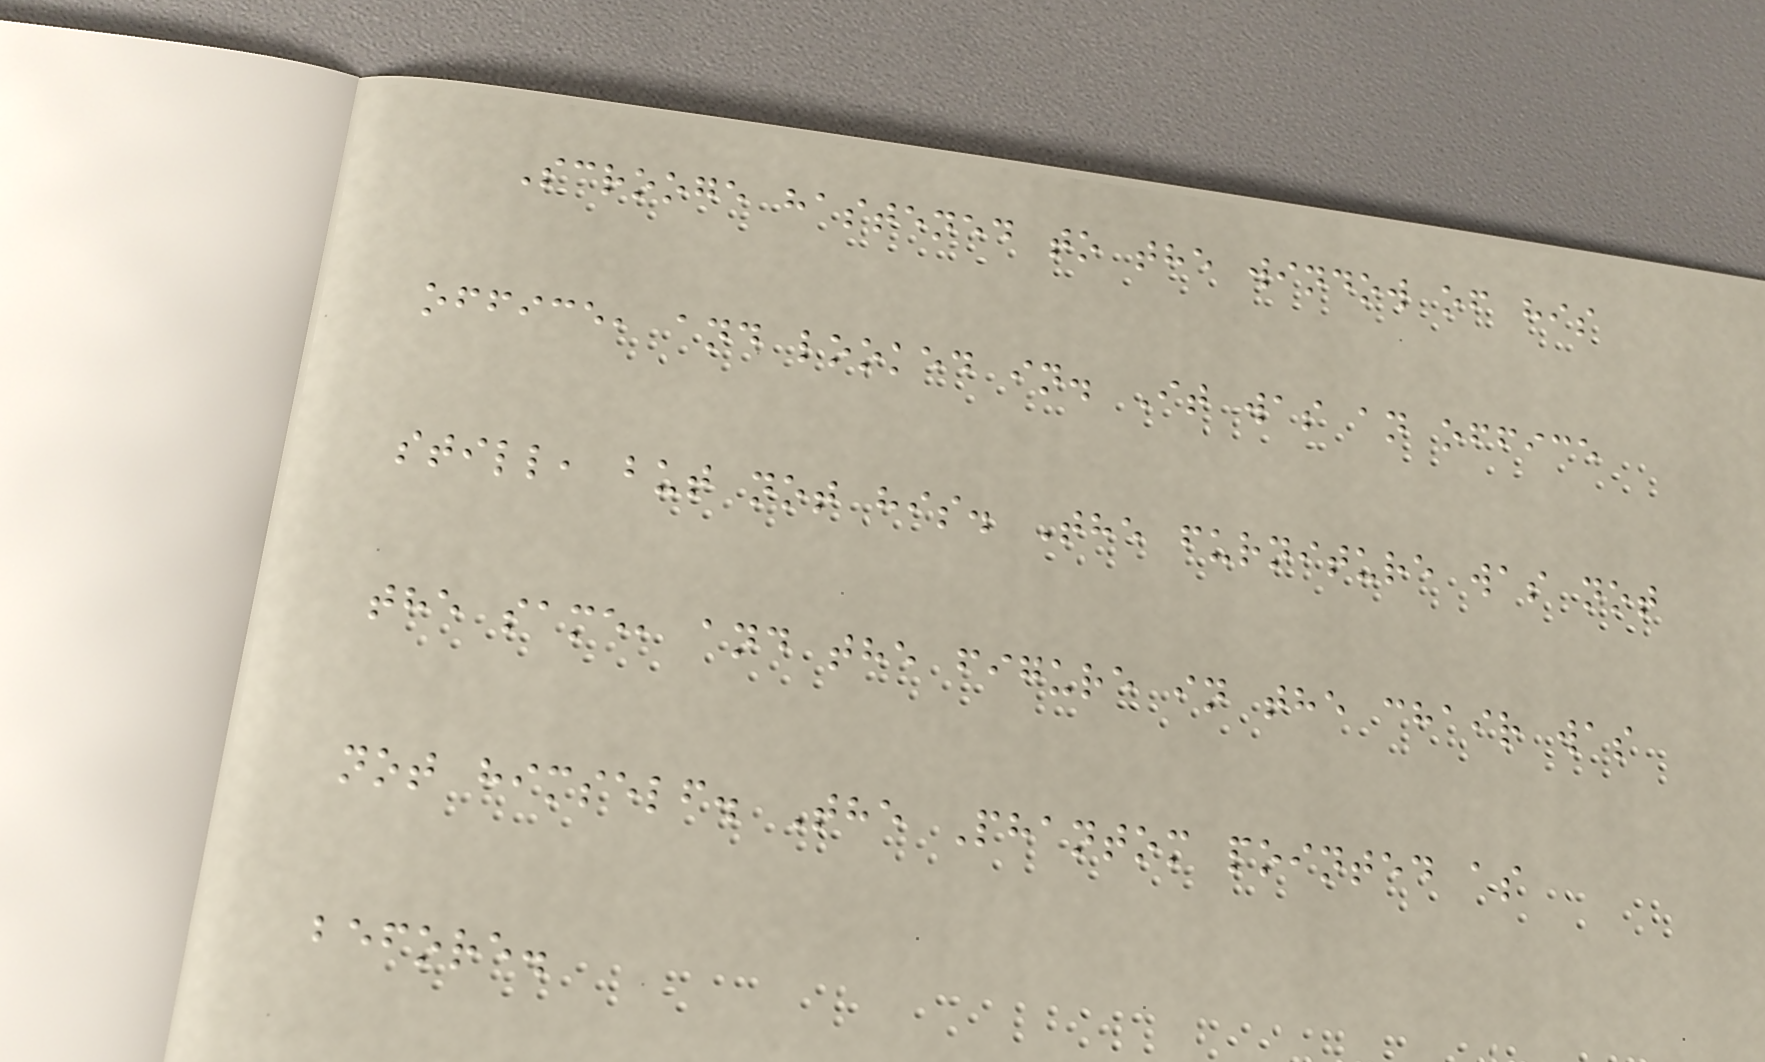Scrooge hastened to the window of his
office, and looked in. It was an office
still, but not his. The furniture was not
the same, and the figure in the chair was
not himself. The Phantom pointed as
before.
